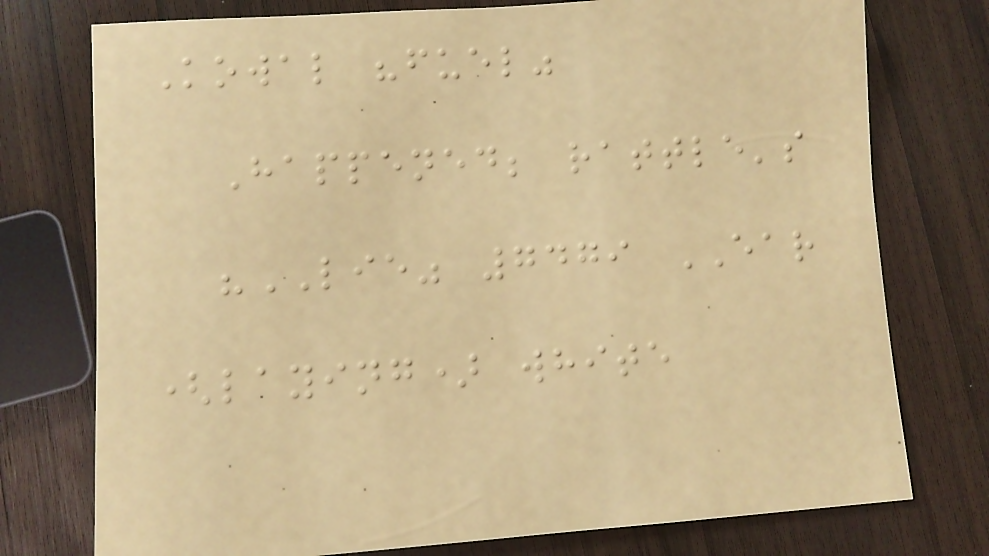Kowal "fuel"
Happened; rattle's
"LIE" 7479 EAR
(laying) white
